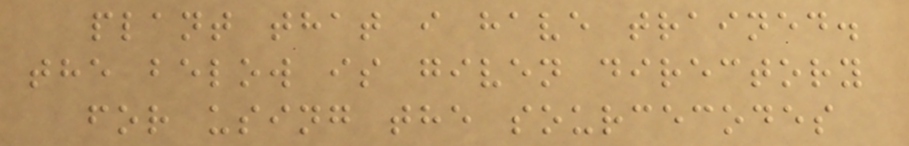plant that i have trained.
the below is given directory
for using the sourcecodes
